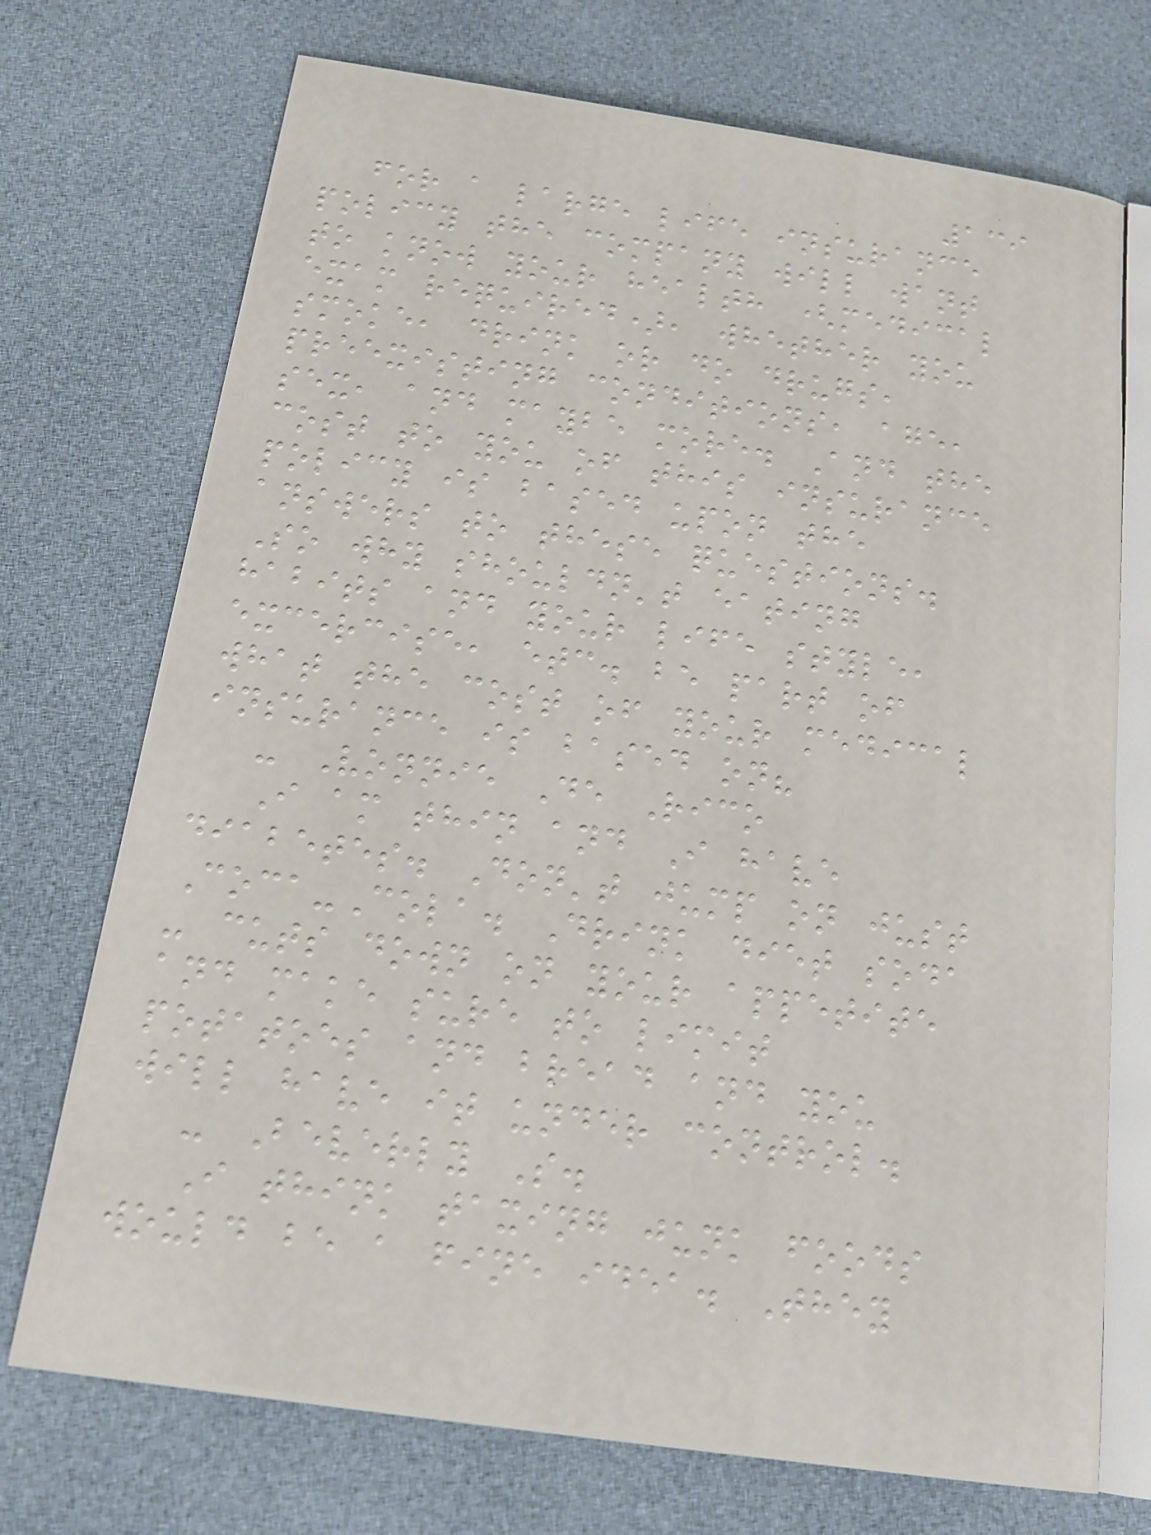139
for a large life insurance
policy the company will want
to know your health (medical
exam required), whether you
smoke, drink or do drugs,
preexisting conditions, age,
sex, and maybe more. And the
cost to you of this insurance
policy is based upon the
answers to these questions.
So why shouldn't eating
habits and your life style,
excercise, etc. be part of
what the cost of your medical
insurance is based on?
- Vonnie De Rico
I am thin and I have
diabetes. Don't jump on just
Coca-Cola. Drink diet soda
- cuts down on your appetite
and make sure to limit
potatoes and bread and you
will have it under control.
- Beverly S.
I think taxing junk foods
would be a fine idea. They
